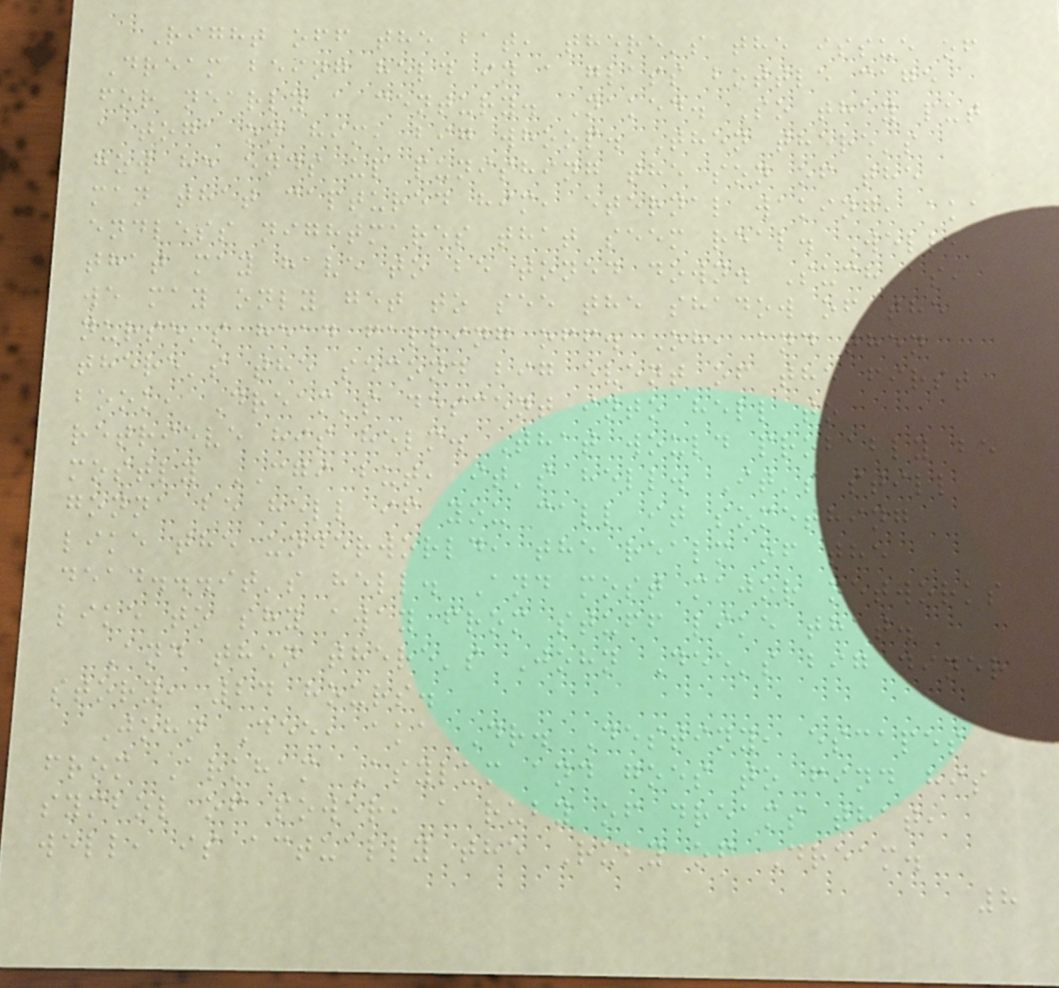Right off the bat, there's the issue of
Dream being held in a glass bottle cage
for nearly a century. Naked. So they put
a toga on him, big whoop. Then there's
how he ends up punishing the son of the
man that captured him, eternal waking, aka
endless nightmares that seem real. Well,
that may have to be toned down. Such as,
we may only get to see the shadow of the
nurse's head falling off. Oh, and then
there's the second big event of the first
book, Dream's descent into hell to
retrieve his helm. That would probably be
mostly CGI but, it's hell. It's still
gonna be hell if you call it something
like the underworld, the realm of the
dead...it's hell. And most major networks
like to shy away from stuff like that.
And then there's John Dee's big diner
story, 24 hours.
John Dee, aka Dr. Destiny, escapes
from Arkham Asylum and goes to find his
symbol of power, a ruby of dreams that,
well, is actually the Ruby of Dream.
8
